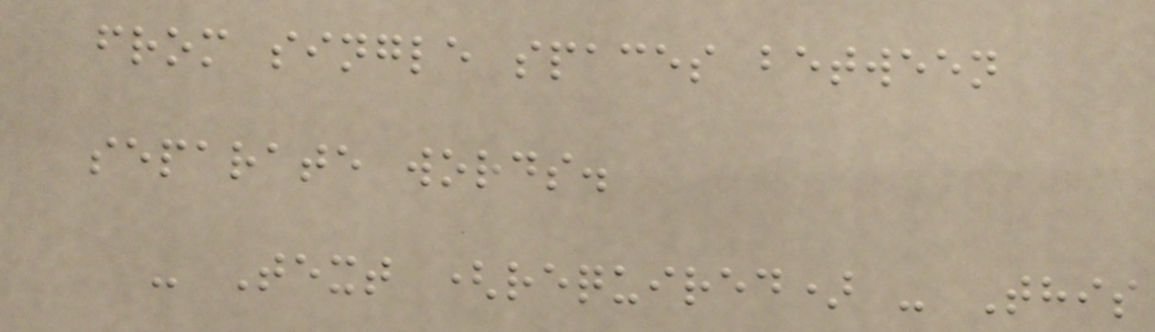from single spaces between
separate words.
- Text (required) - This
